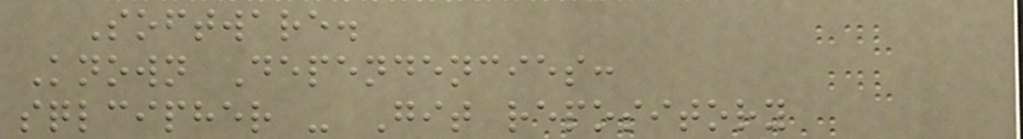Software.
Known Dependencies:
sqlcipher - Git repository
